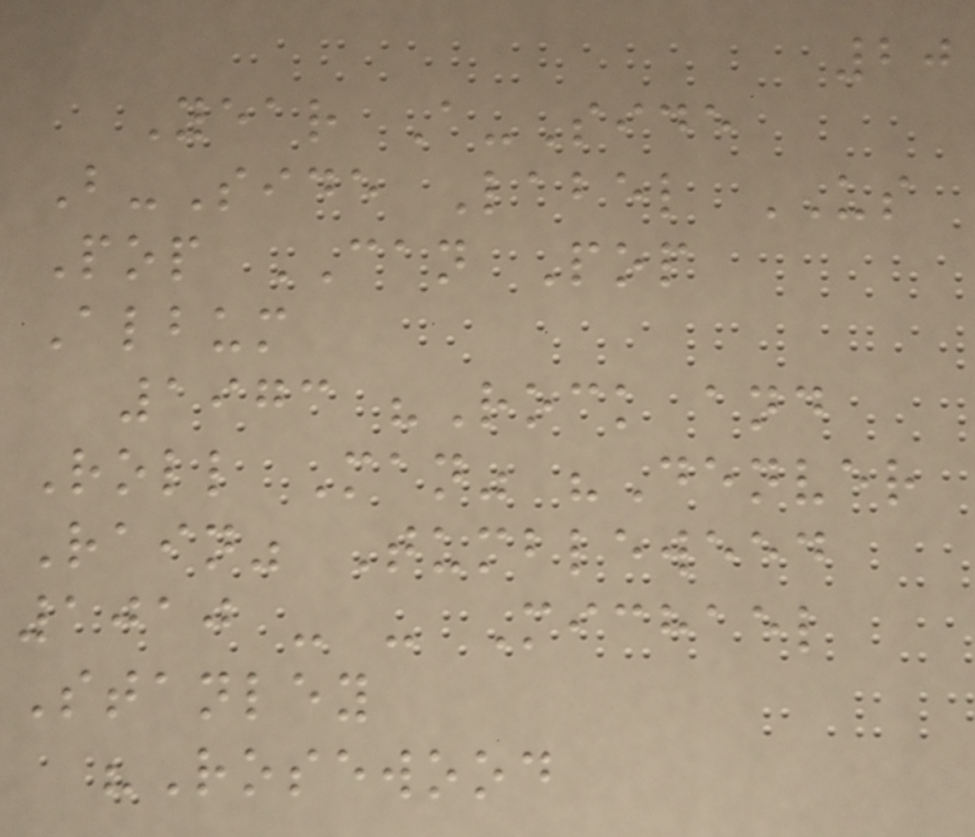20
Year A-Side
B-Side Label US
Pop CAN Pop
Album
1973 "Rock and
Roll Man" "Denver
Rain" Tumbleweed
1010 - - Michael
Stanley
"Rosewood
